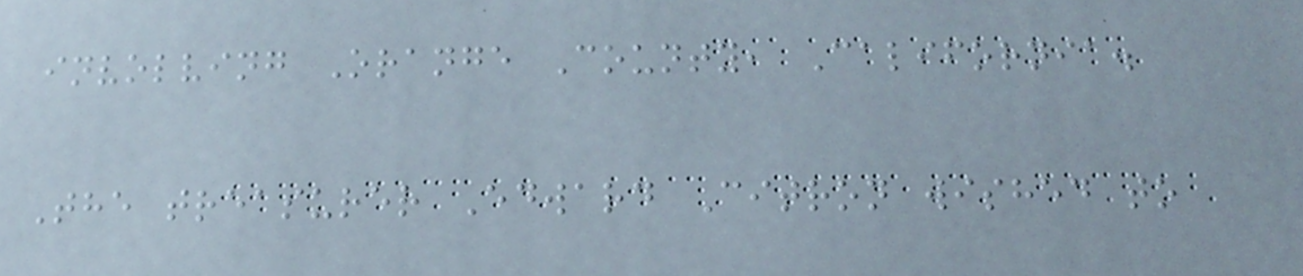involving Orange County, California.
The treasurer Edward Citron wished to
